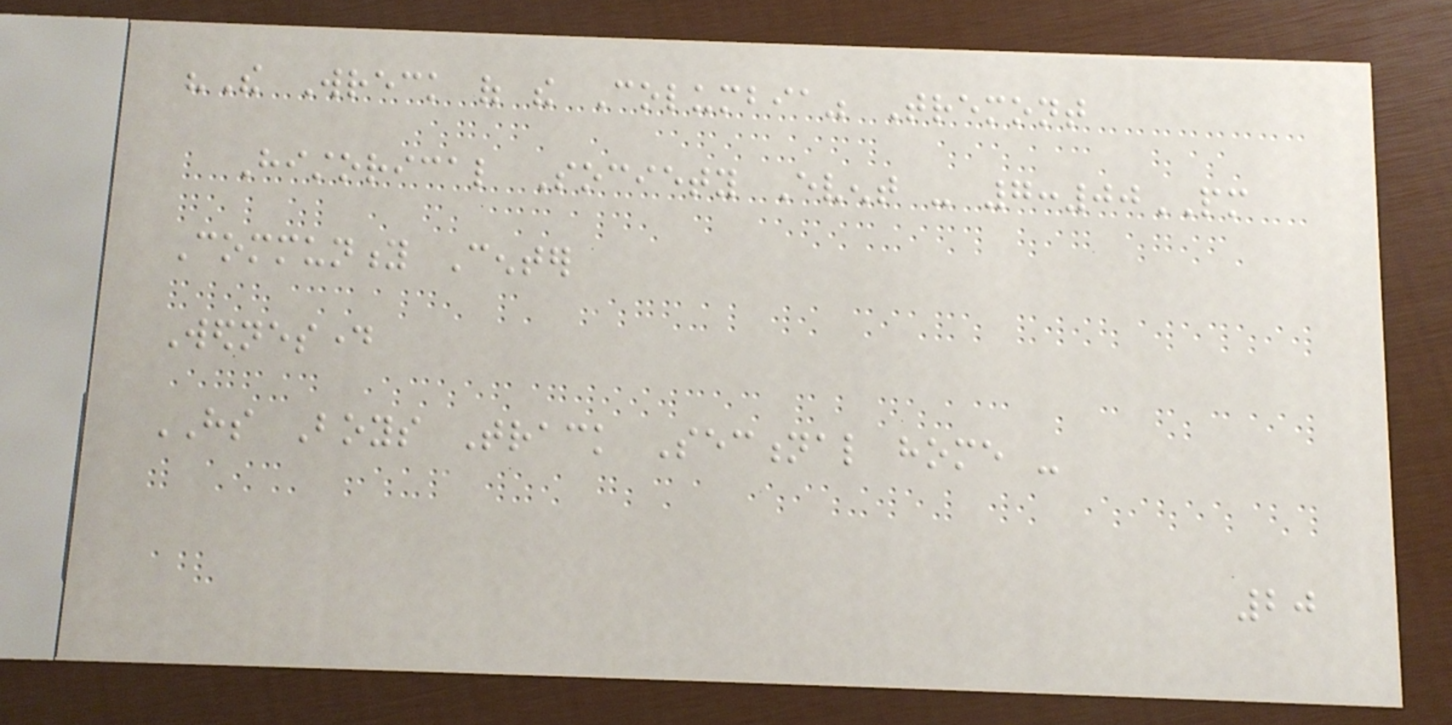"The Wreck of the Columbia" Tremont
Historical Society Event - 7:00PM
Community Center
Wednesday
HS Boys Track Sectional home -
20
